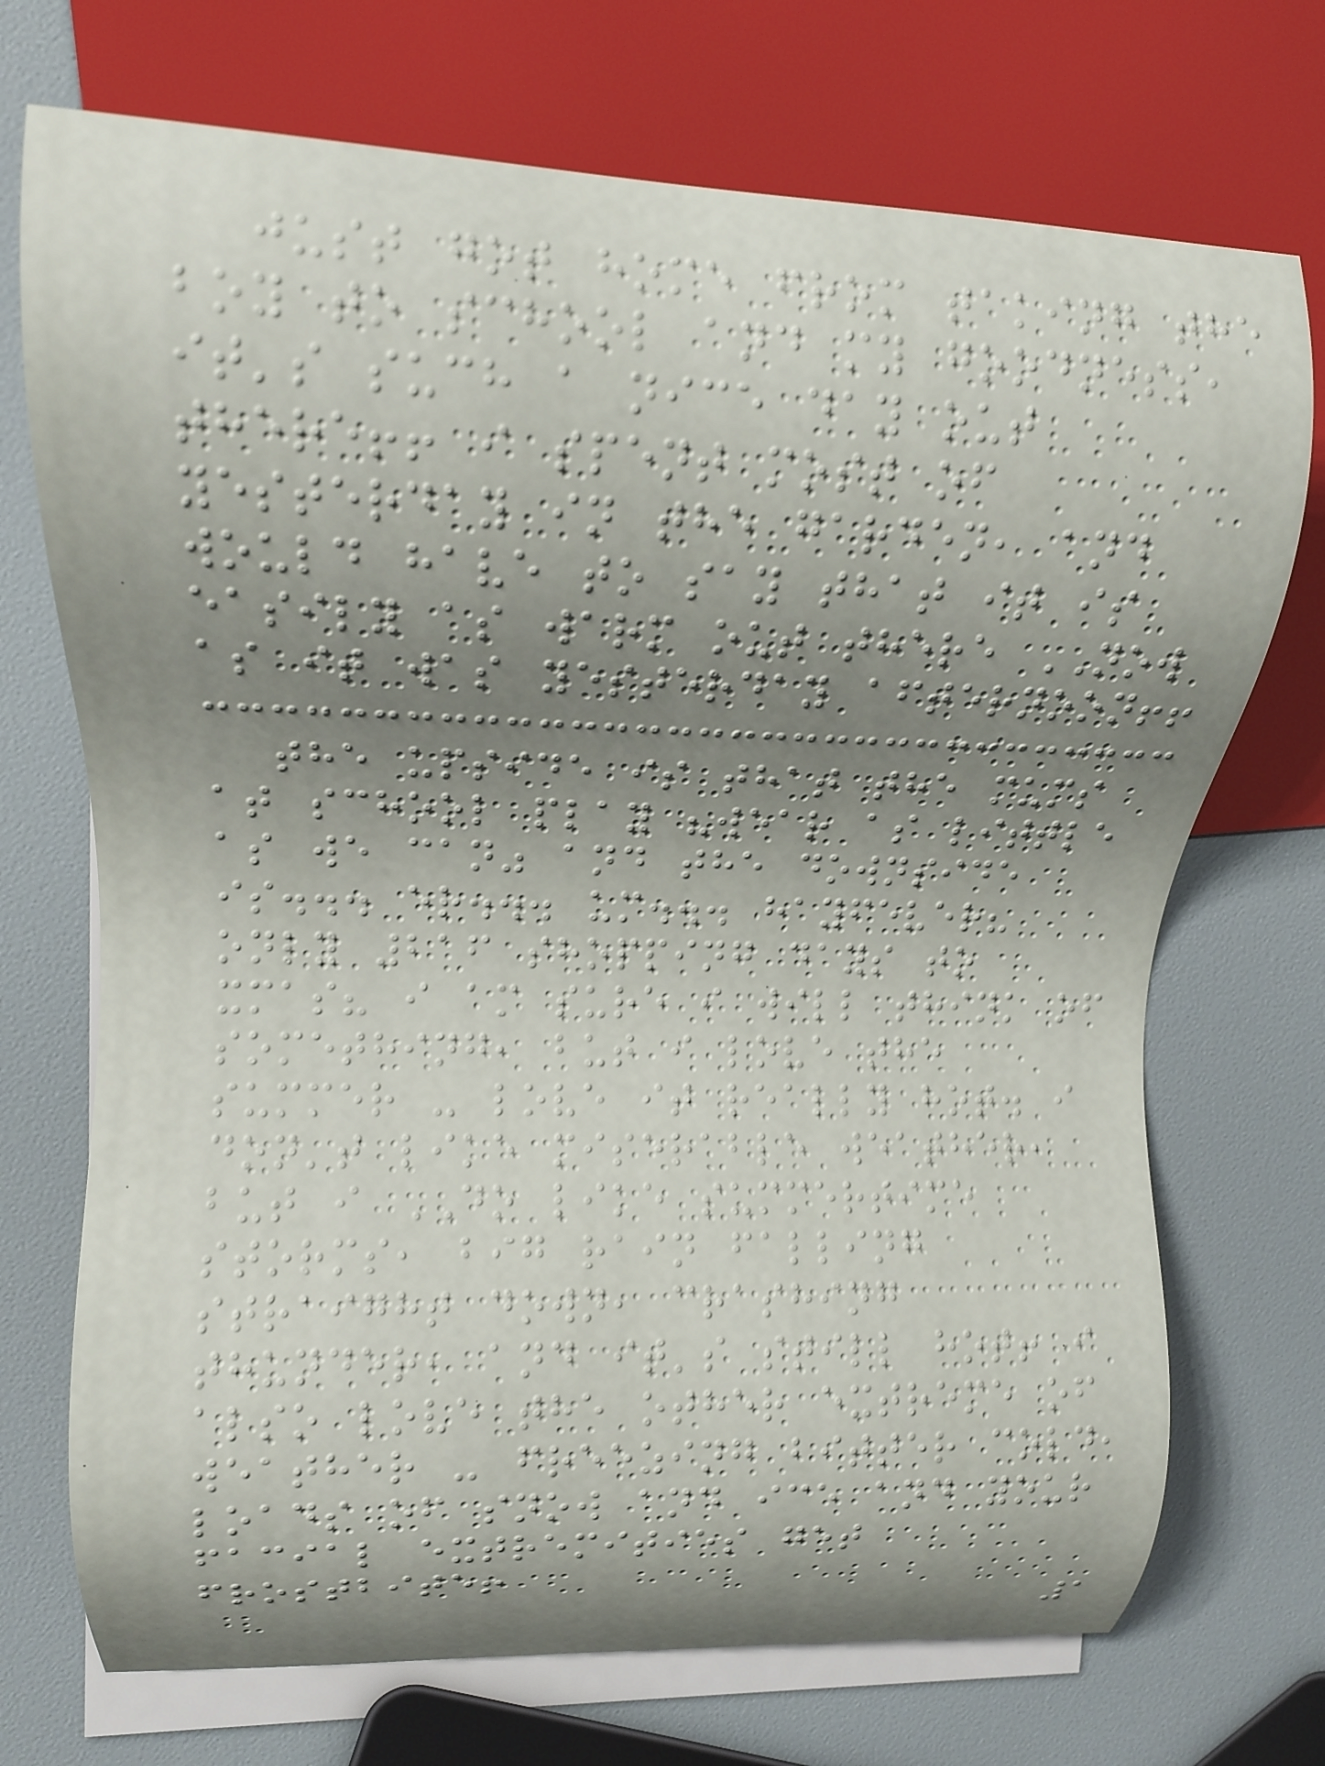just got home from taking the
boy to school and my goodness,
it's such a nice day out
there!! i spent most of
yesterday in the garden, and
would have to say that it is
easily as warm out there NOW
as it was yesterday afternoon!!
the upside is that the mums
at school play "wear as little
as we can" and the downside
is... er... um... hayfever?
only 216 shopping days to
xmas? i am sure i will think of
something, but i love the
summer - love it really hot. i
don't like miserable weather,
but i DO like summertime
storms, big rain falling
straight down, crashing
thunder, and it's still hot! i
also love the other extreme of
weather - freezing bitter cold,
loads of snow and ice and your
facial extremities get
frostbite!
1
